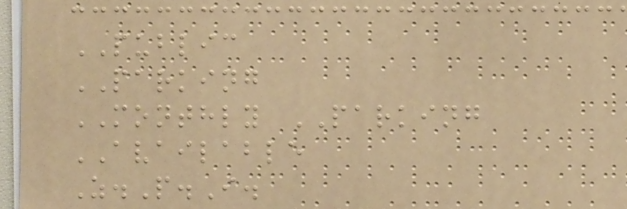PUBLIC
PARKING
MONTHLY PARKING
AVAILABLE
Z.P.I.
